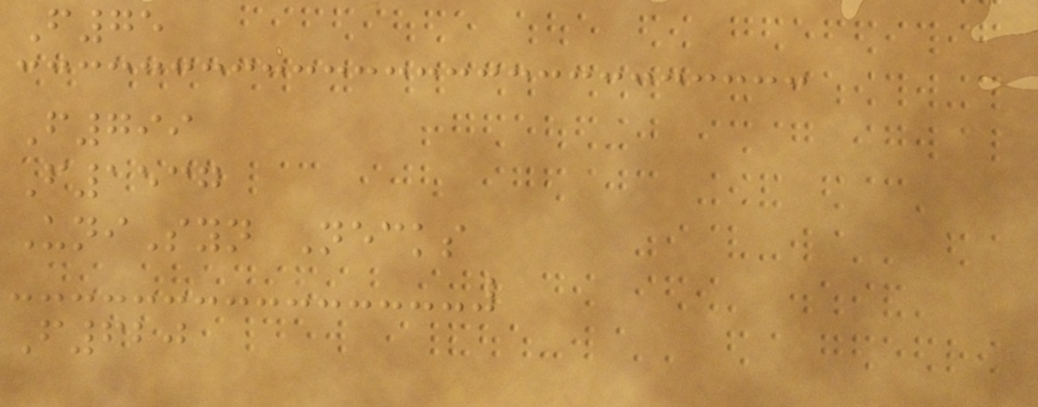F75
F799
F1537
UniSyn Necks
F620
